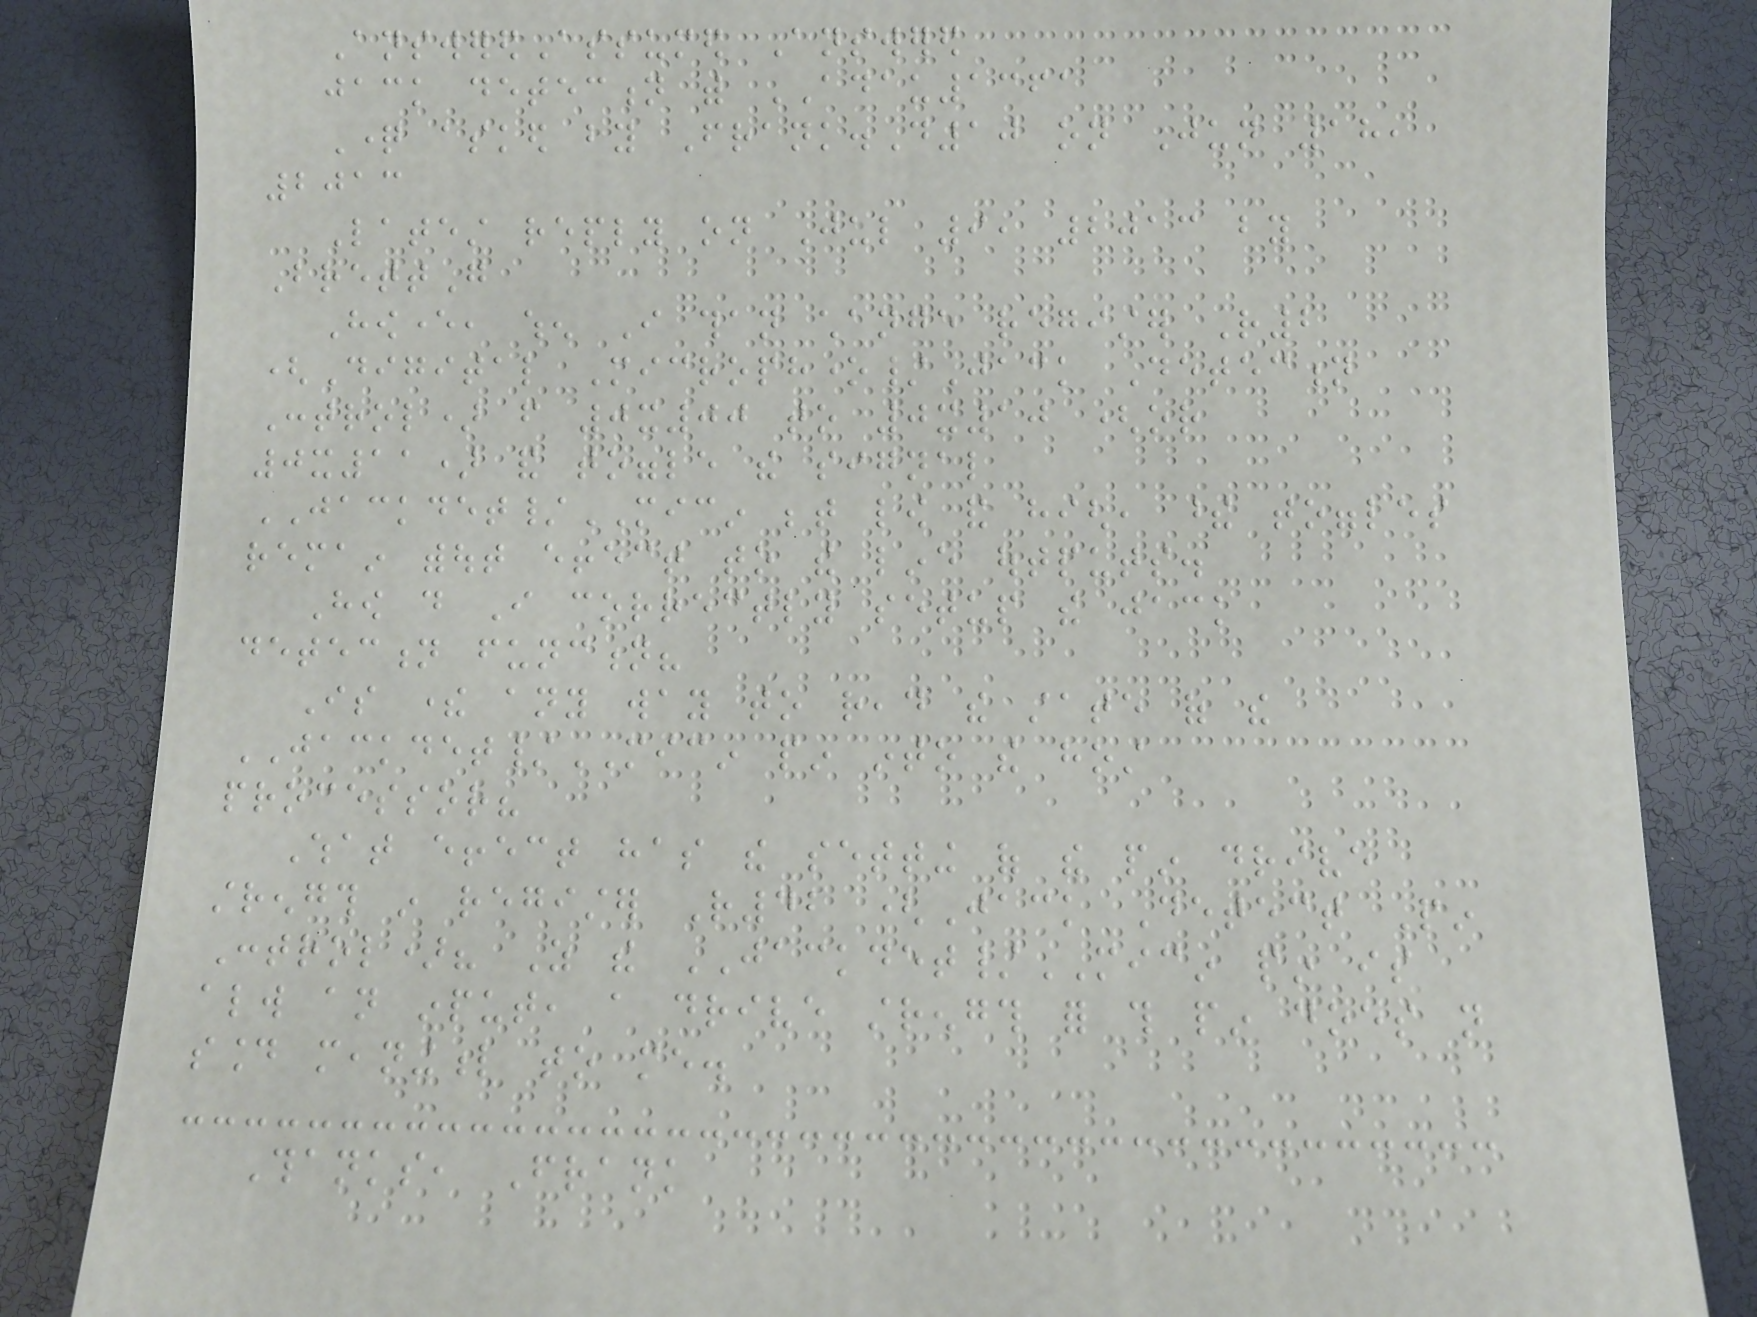AnsweredAssumed Answered
jack detection with ADAU1361
Question asked by Frank.D10 on Jun 18,
2013
Latest reply on Jul 9, 2013 by
BrettG
However, when I than change register R2
(Digital Microphone/Jack Detection
Control) from 0x00 to 0x10 (or
0x11) and toggle the signal
JACKDET/MICIN between low and high, these toggles
remain without effect to the line outputs.
How do I correctly setup the jack
detection function?
Is there any way to read the state of the
JACKDET/MICIN pin into the host
processor?
What effect has the setting of the pin drive
strength in register R42 (Jack Detect Pin
Control)? As the JACKDET/MICIN pin is
always an input, a drive strength for this pin does not
sound meaningful to me.
Thanks, Frank
